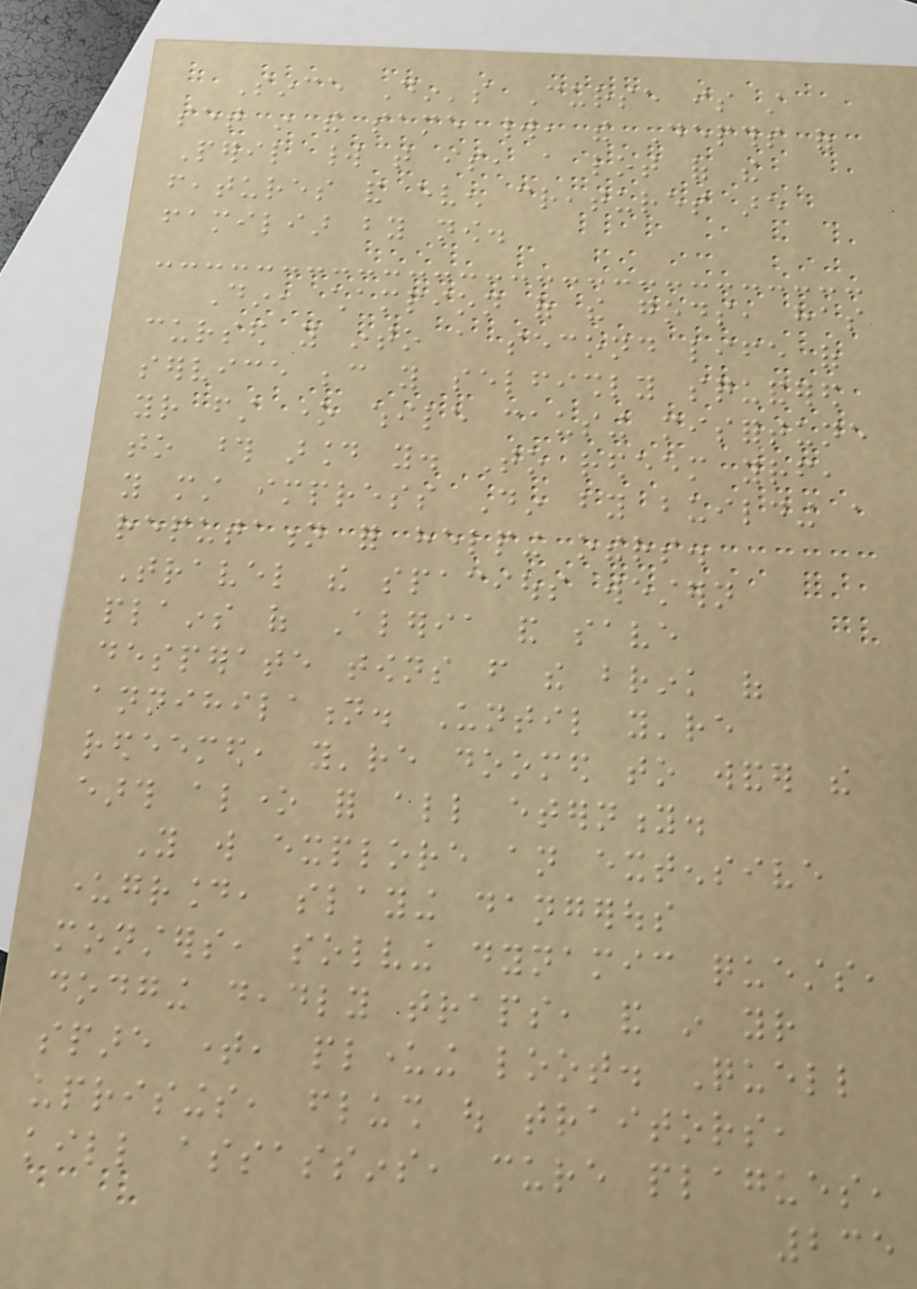Since Din's Curse is still
set in the same world, the Depths of
Peril world that is, a lot of the
features and even creatures are
familiar by now.
Din, champion of the gods, has
cursed you into a second life of
service because you selfishly squandered
your first one while causing misfortune
to those around you. To redeem yourself,
you must impress Din by building a
reputation for helping others.
Travel the spacious western
plains of Aleria and save
desperate towns from the brink of
annihilation. Until you're
redeemed, you're doomed to wander the
earth alone for all eternity.
You will explore an extensive
underground, slaying dangerous
monsters, solving dynamic quests,
dodging deadly traps, and in your
spare time, plundering loot. Quell
uprisings, flush out traitors,
kill assassins, cure plagues,
235
